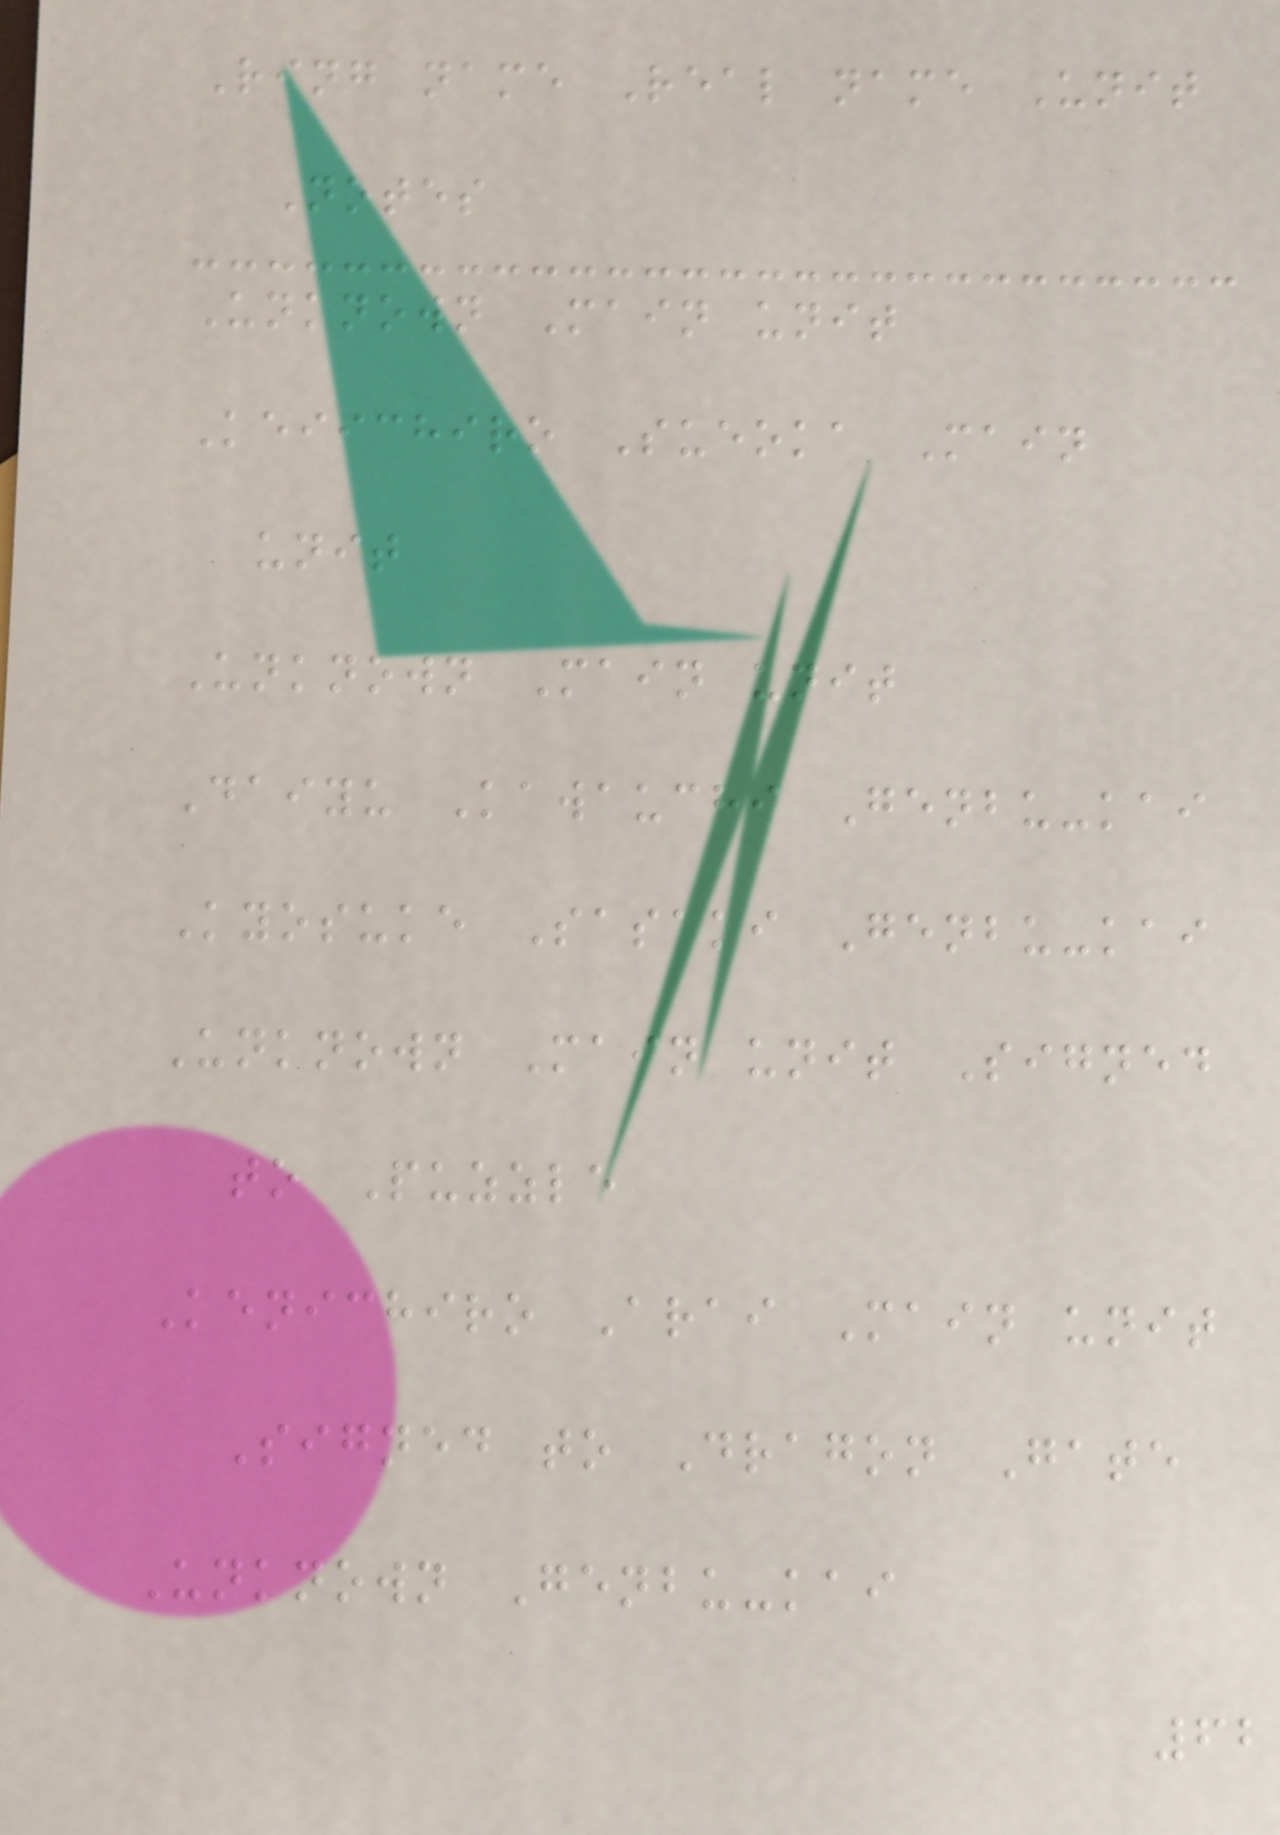Ring name Real name Unit
Notes
Unknown Main unit
Keiichiro Sueoka Main
unit
Unknown Main unit
Daiyu Kawauchi Genbu-kai
Kyosuke Sasaki Genbu-kai
Unknown Main unit Signed
to Puzzle
Kenichiro Arai Main unit
Signed to Dragon Gate
Unknown Genbu-kai
62
